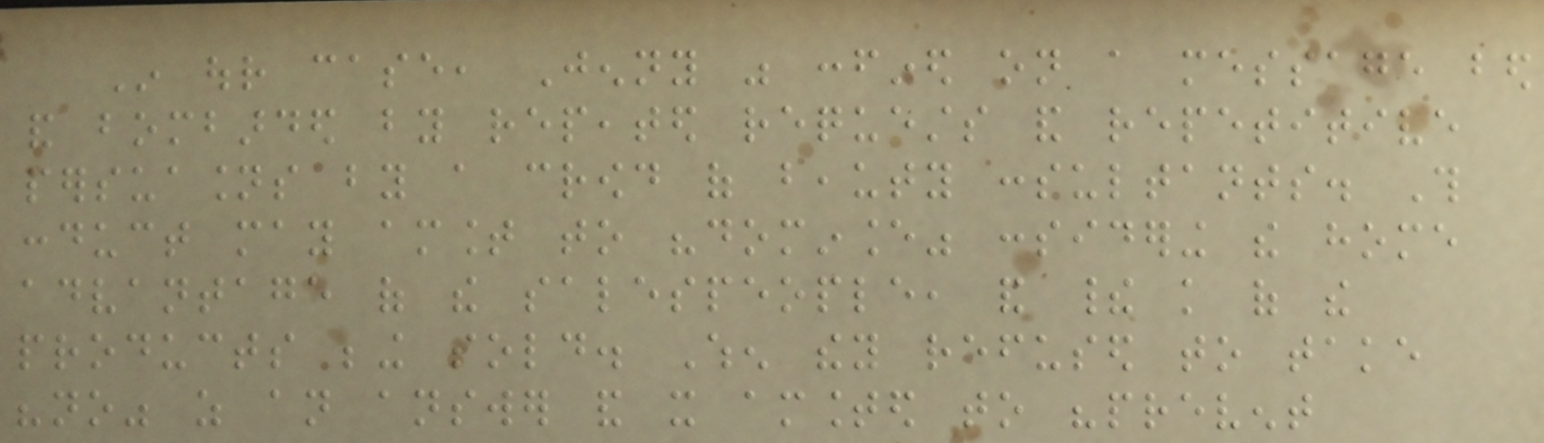In our case, Jenny was confined on a message bed
and bombarded by repeated requests and repetitive
persuasions by a crowd of beauty consultants. This
conduct may amount to "dominance" considering the home
advantage of the salespeople, and their knowledge of the
products being sold. When they refused to take
"no" as an answer and it amounted to "prevent
